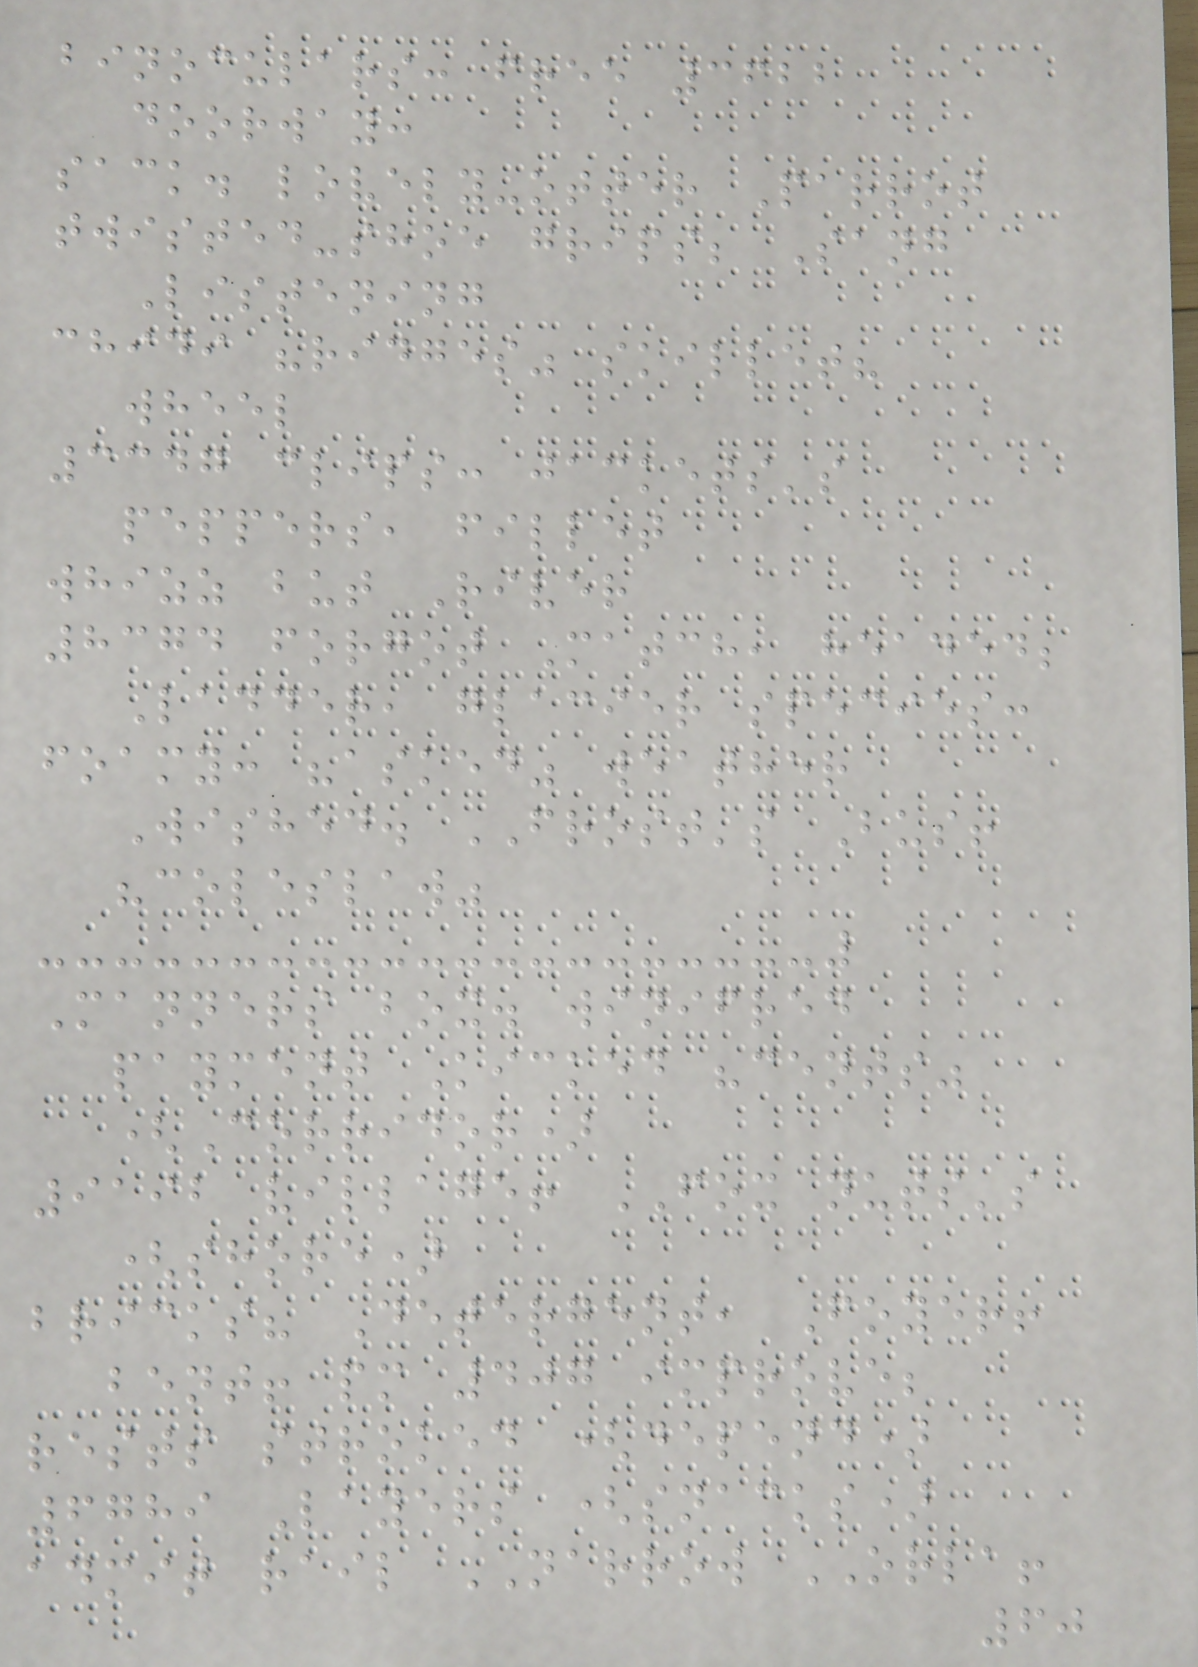binoculars: free 3622
doorway:
sack. lovely-otter Parrot
twisted-shoe grips; Sang
Listening
chidi "ridges" skillet?
wheel
3347 clips: jackets's
peppers, fillet
whizz but River
8374 forgot Match, headed;
Ladder, glacier species:
foamy: "asked" weather
Wished. FROST's Bus!
"coleslaw"
Manners box. winifred
payment Kicked "cents"
(Corridor)
9192 village! FOX nuts's
(shore)
bricks? Detergent, Foyer!
bent! pm 407 improve;
rests stroked (depend)
6789 Layers (snacks)
admit rail NARROW ORLA!
60
